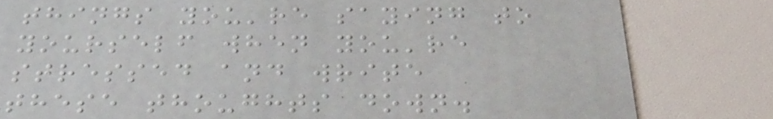things you're saying to
yourself when you're
stressed and write
these thoughts down.
